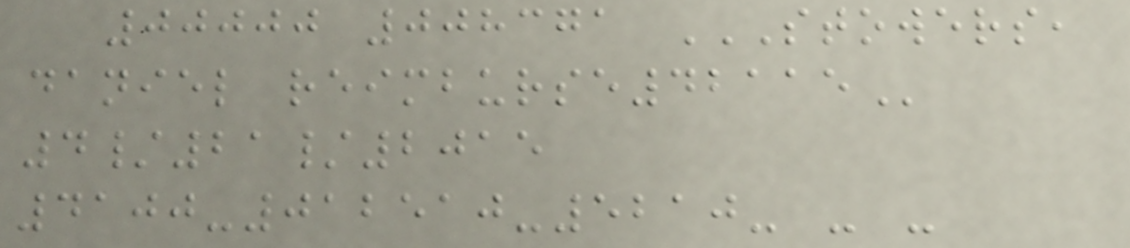00000 008371 STOWERS,
DANIEL REIMBURSE42115
4/21/2015
4100-012510-5210- - -
